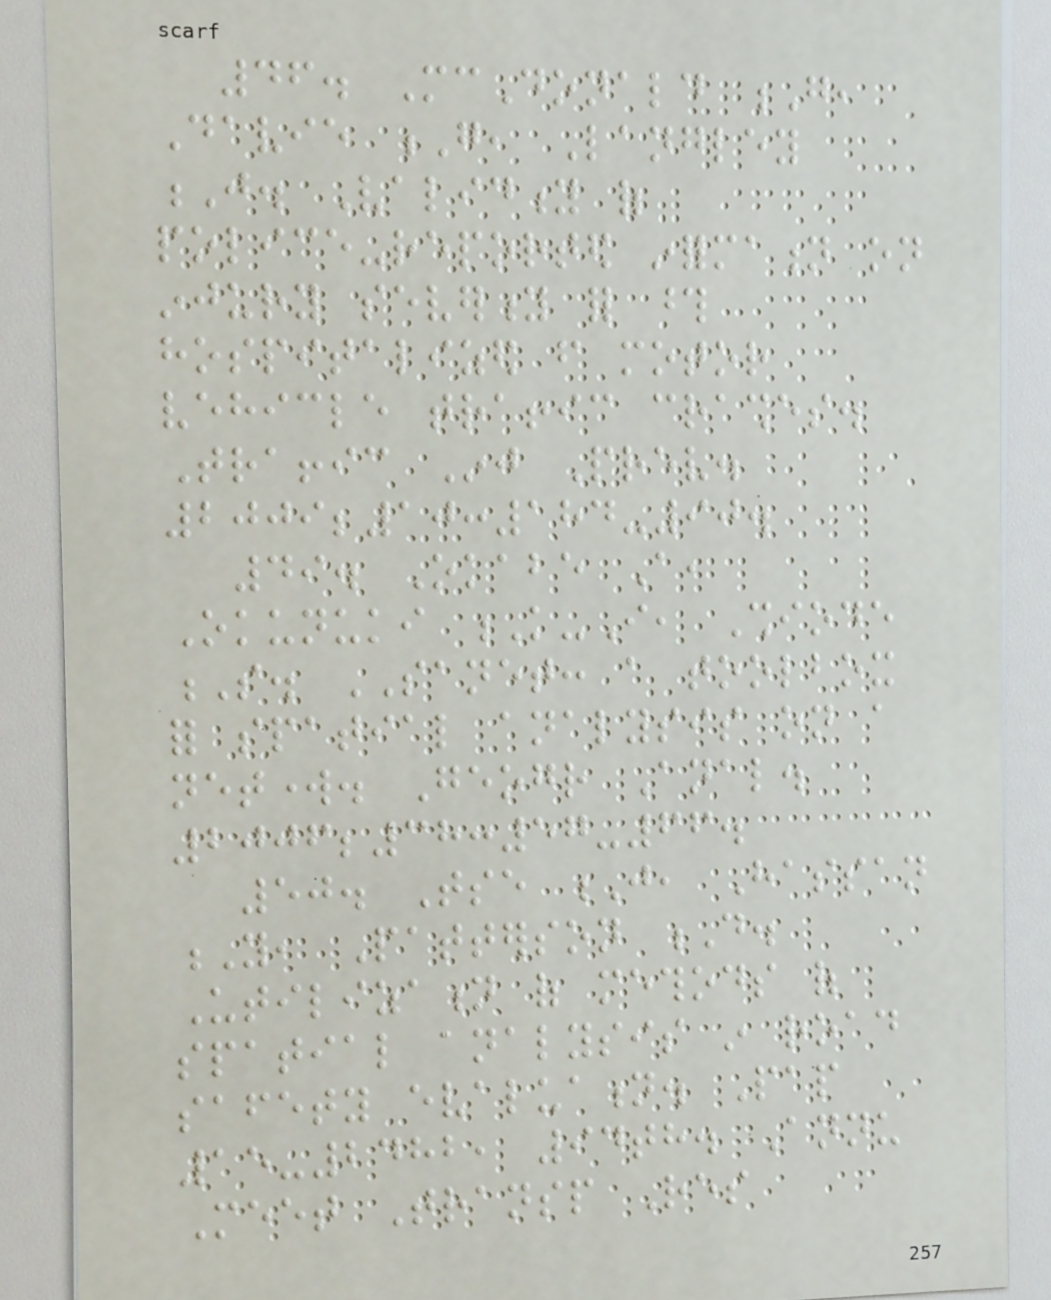46. McDonald G,
Davie G, Langley
J. Validity of
police-reported information on
injury severity for those
hospitalized from motor
vehicle traffic crashes.
Traffic Inj Prev.
2009;10:184-90.
49. Okabe A,
Okunuki K-I, Shiode
S. SANET: a toolbox
for spatial analysis on a
network. Geogr Anal.
2006;38:57-66.
50. Tse J, Hassan
Y, Patterson D.
Utilization of methods of
spatial analysis in road
safety evaluation. Pap
15-2482, 94th. Annu
Meet Transp Res
